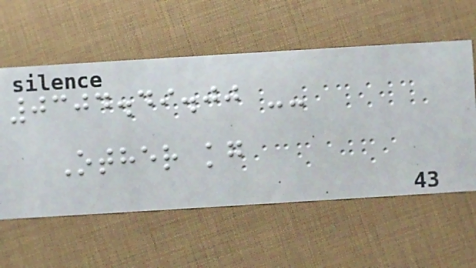0304.49.00 --
Other kg
